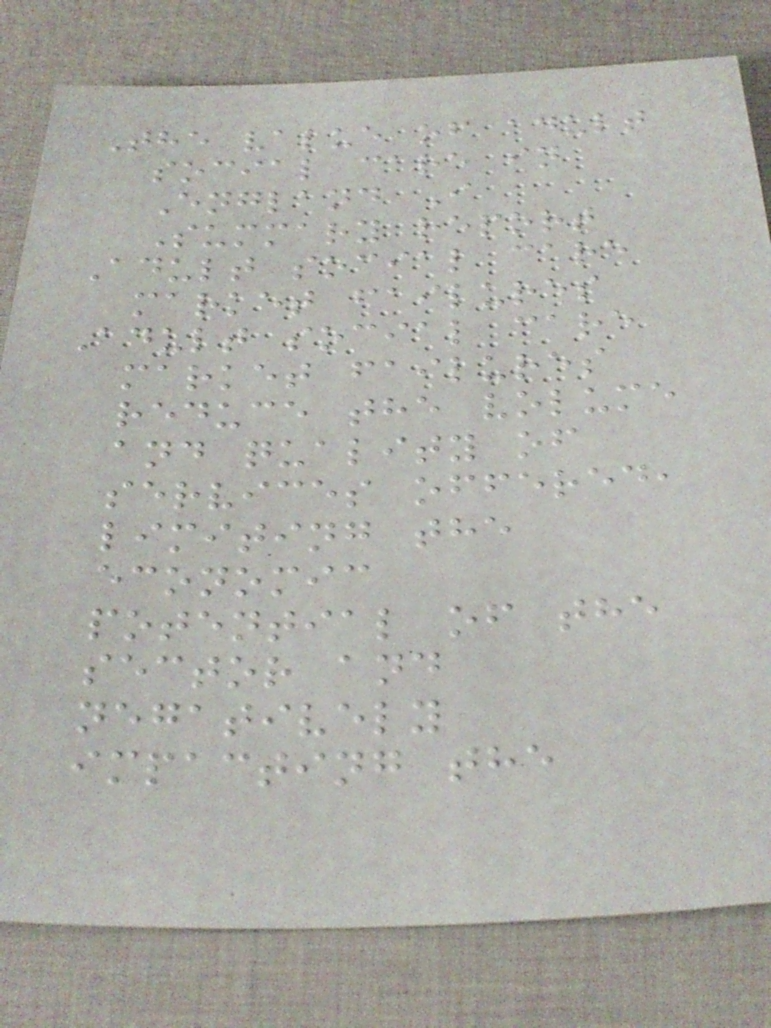The value of adult
social care in
England I
Summary report
Adult social care
market failures
Adult social care
market failures
reduce the volume
and quality of
services offered,
limiting the
economic
potential of the
sector and
negatively
impacting the
